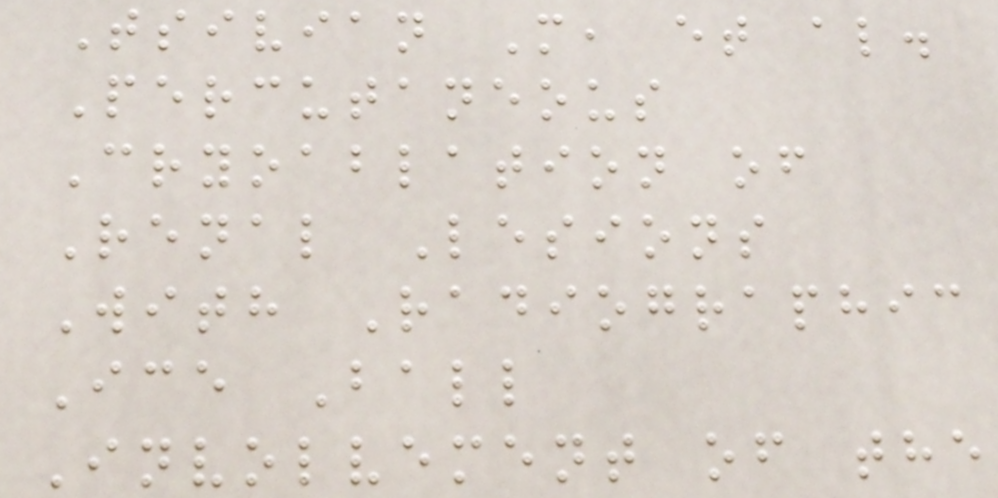Tsivian M, et al.
Percutaneous
Cryoablation of
Renal Lesions
With Radiographic
Ice Ball
Involvement of the
